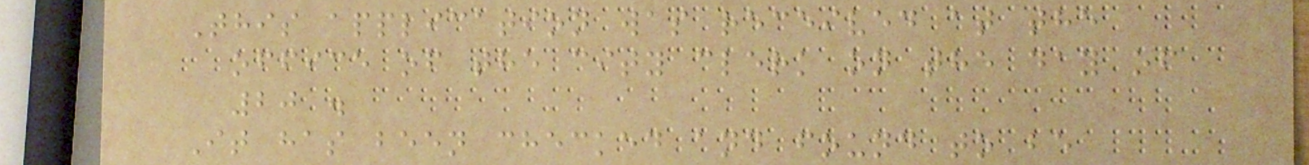This application was received at the
office of the city clerk on the day of
20 .
It has been checked and found to be
